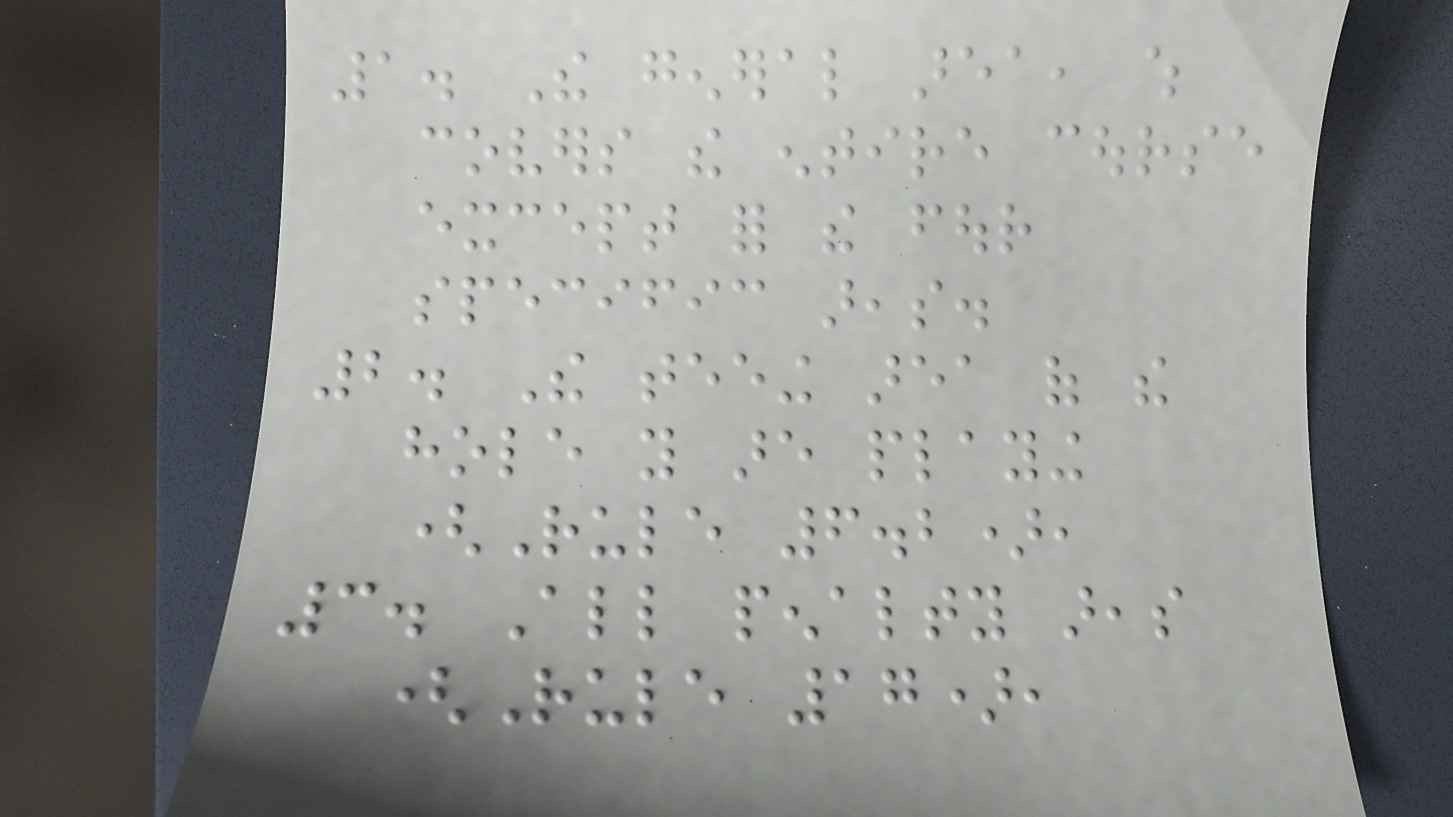1. The general area, which
covers the entire course
except for the four
specific areas.
2. The teeing area of the
hole you are playing
(Rule 6.2),
3. All penalty areas
(Rule 17),
